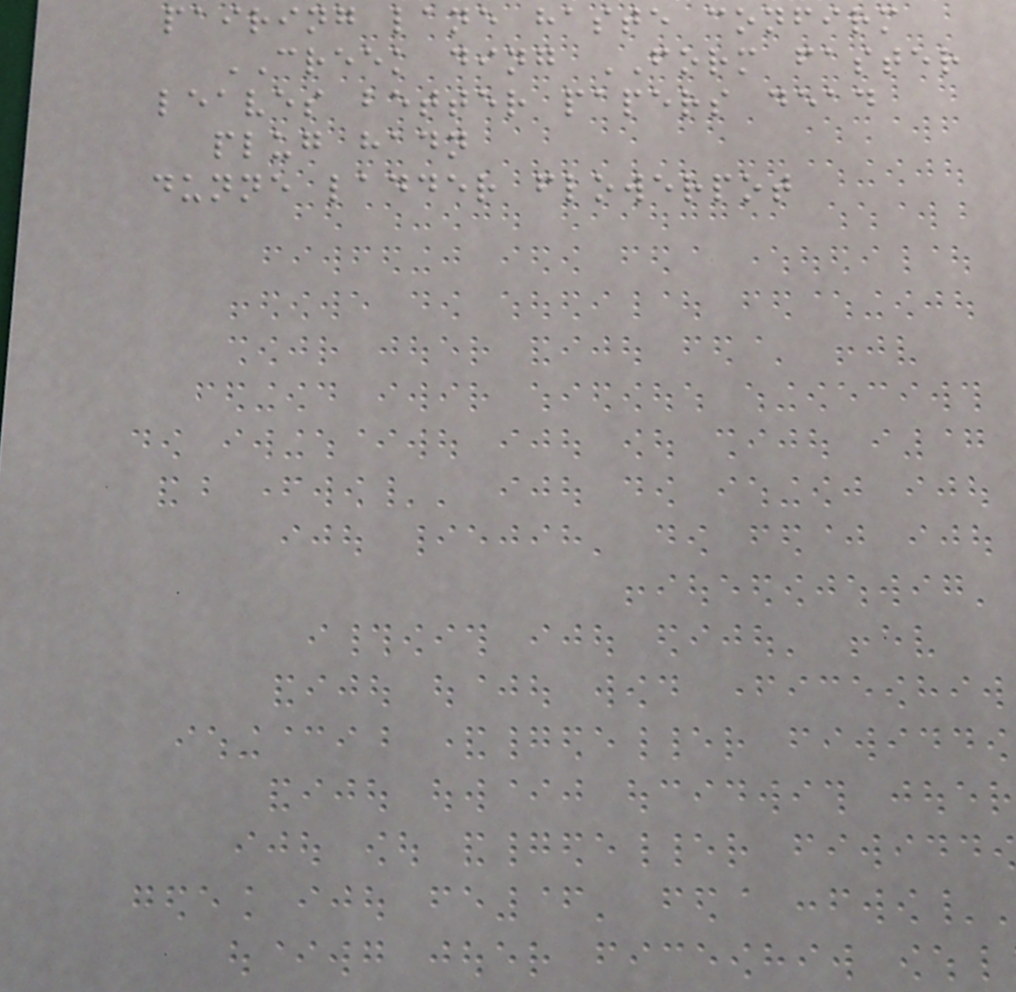pairing lane haste confirm
CREEK ding FORM faster
leaves better papers dead
plug hadn
dunne ladder flowerpot
